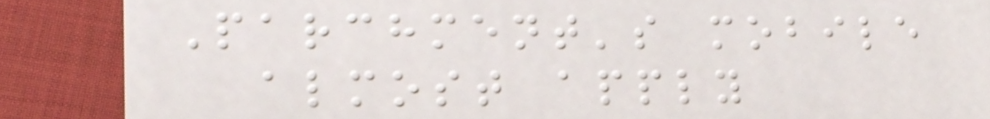Parchment's mobile
almost apply
